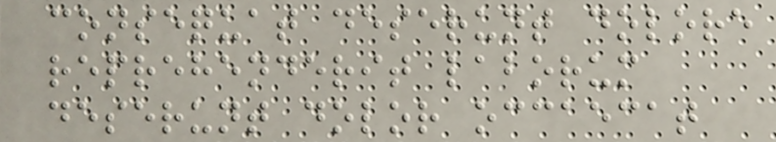consequat deserunt dolore
reprehenderit laborum
deserunt dolor occaecat
